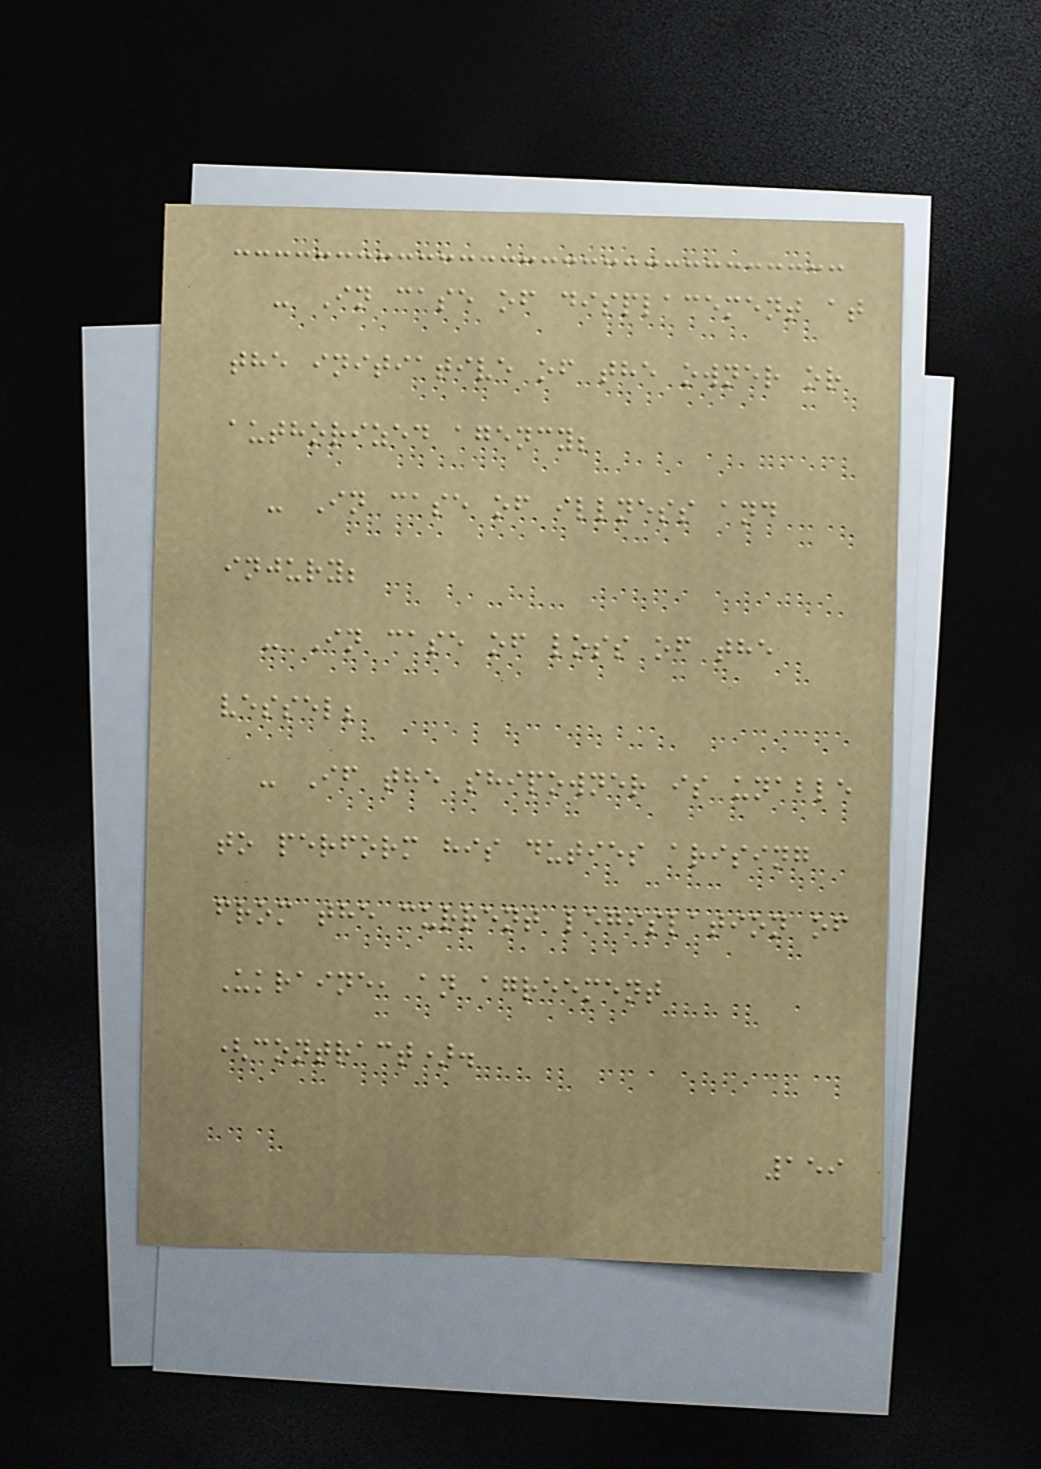- In case of displacement at
the initiative of the owner or
authorized agency;
- In case of illness and
injury;
- In case of loss of the
vessel;
- If the shipowner is unable
to perform his duties arising
from the current legislation of
Ukraine, an agreement
(contract).
159
